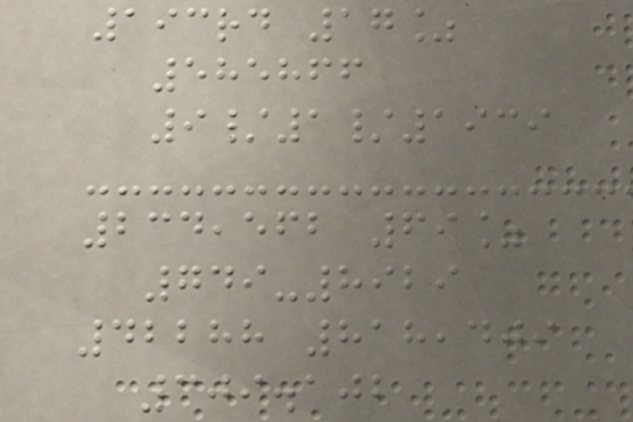193rd 17%
585866
9/1/1939
234,562 69%
749-8929
42288 818,409
309.102
